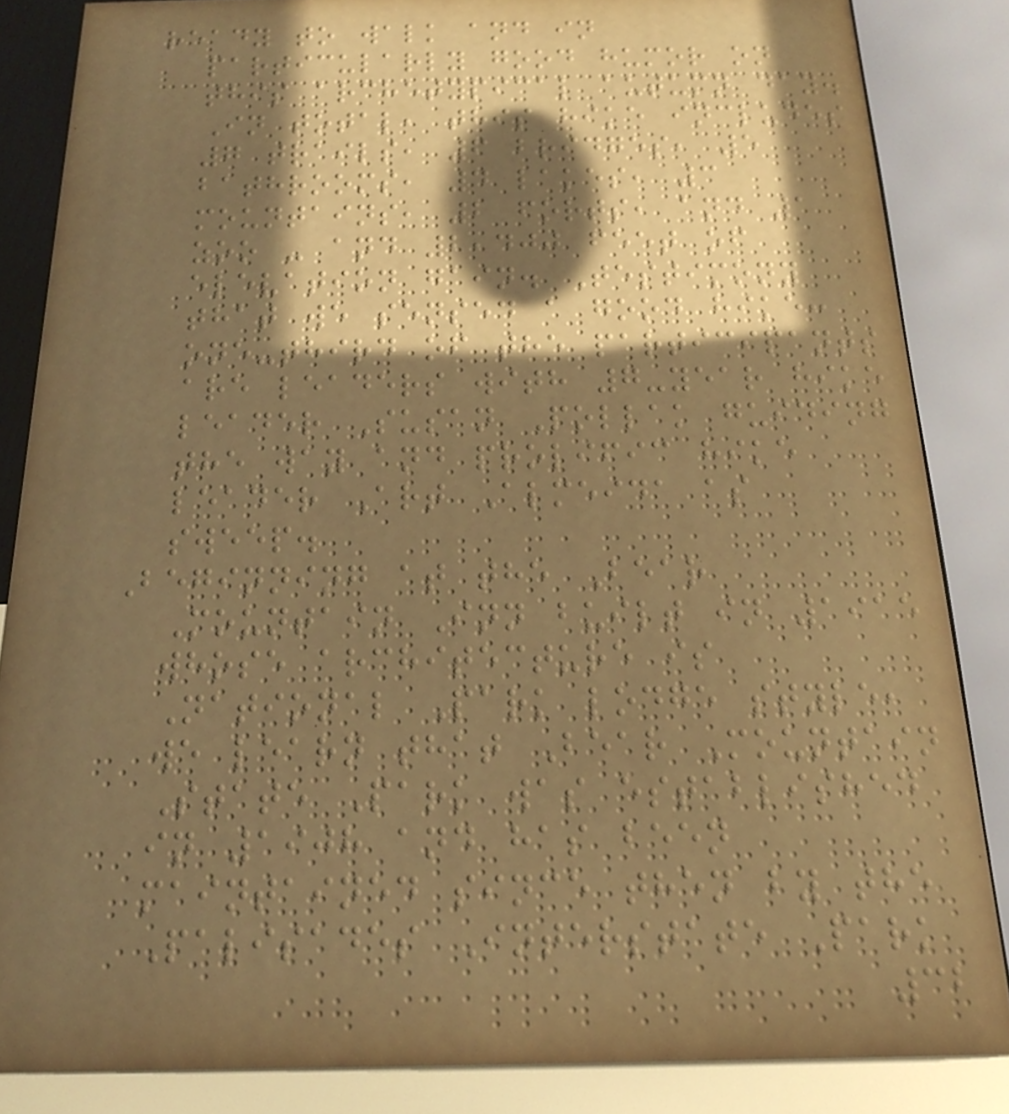ready to walk and in
particularly good humor on
this archetypical autumn day.
In total, this hike includes
7 trails, 6 bridges, 5
bathrooms, 4 lakes, 3
mountains, 2 forts, and 1
zoo - and 2,400 feet of
elevation gain. Testimony
that we sensed a good hike:
one-third of the participants
are leaders with 7-year hike
leader Susan Pollak guiding
the way and prolific hike
leader Art Almeida as
sweep.
Beginning at the Bear
Mountain Inn built in 1915
whose architecture is
National Park lodge style,
we learn that Bear Mountain
State Park was established
in 1908 and has been
maintained since then by the
Palisades Interstate Park
32
